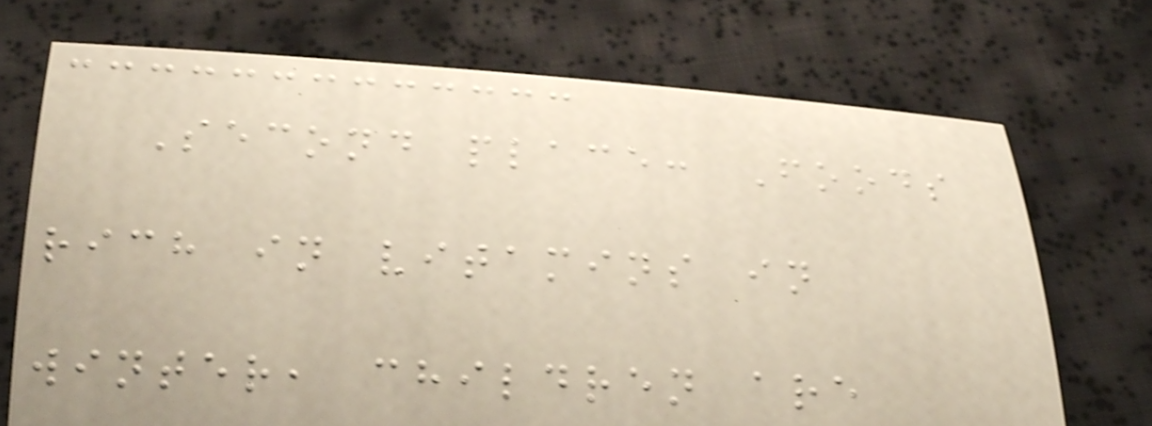Second place: Foods
rich in vitamins in
winter, children are
